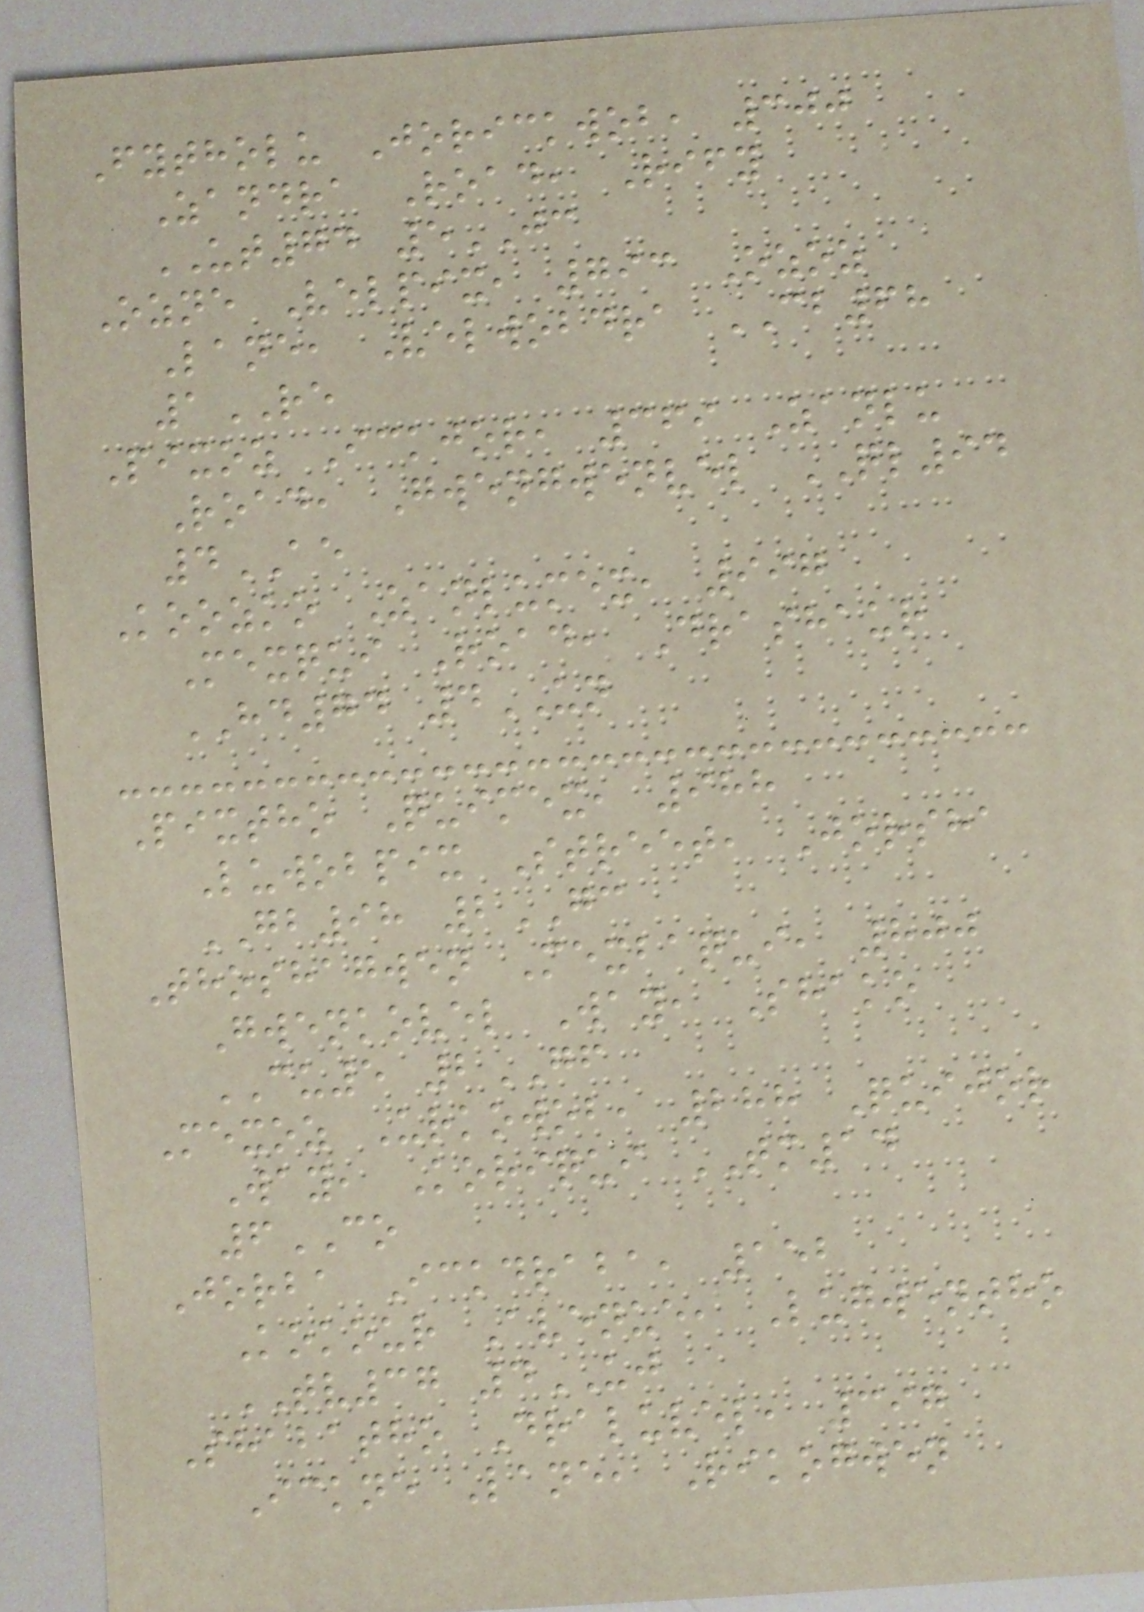Fytholu Jorickwob, 300
Zandra Road, Rify
UT74 5JC
Ozne Velpix, 793 Ozoz
Lane, Velwobdra CB68
1RE
Pixoz Ickjor, 369 Zanlu
Road, Gwengwenvel QL94
4AE
Koozko Zanlumex, 997
Mexqui Road, Drashaur
HD74 4UN
Pixtho Quimex, 988
Luwobpix Street, Jorsha
GB98 2GC
Thoshagwen Mexbaqui, 800
Gwenkovel Way, Shako
CU5 2GF
Mexoz Urkowob, 288 Quijor
Way, Koriqui TM14
6CO
Jorba Ickdraba, 152
Kokour Avenue, Lugwentho
TV37 4UJ
Shabatho Draluvel, 397
Ickne Lane, Rikogwen
